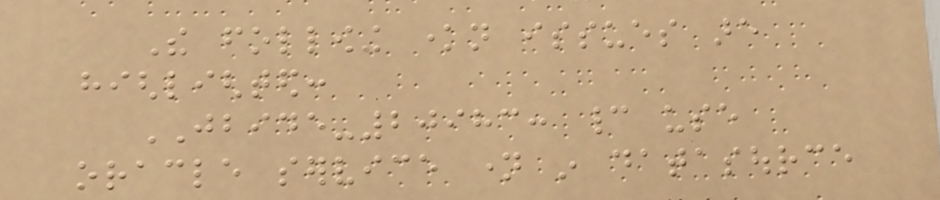The following known issues are
highlighted:
JBIDE-20983: cannot use
oracle service name in datasource
